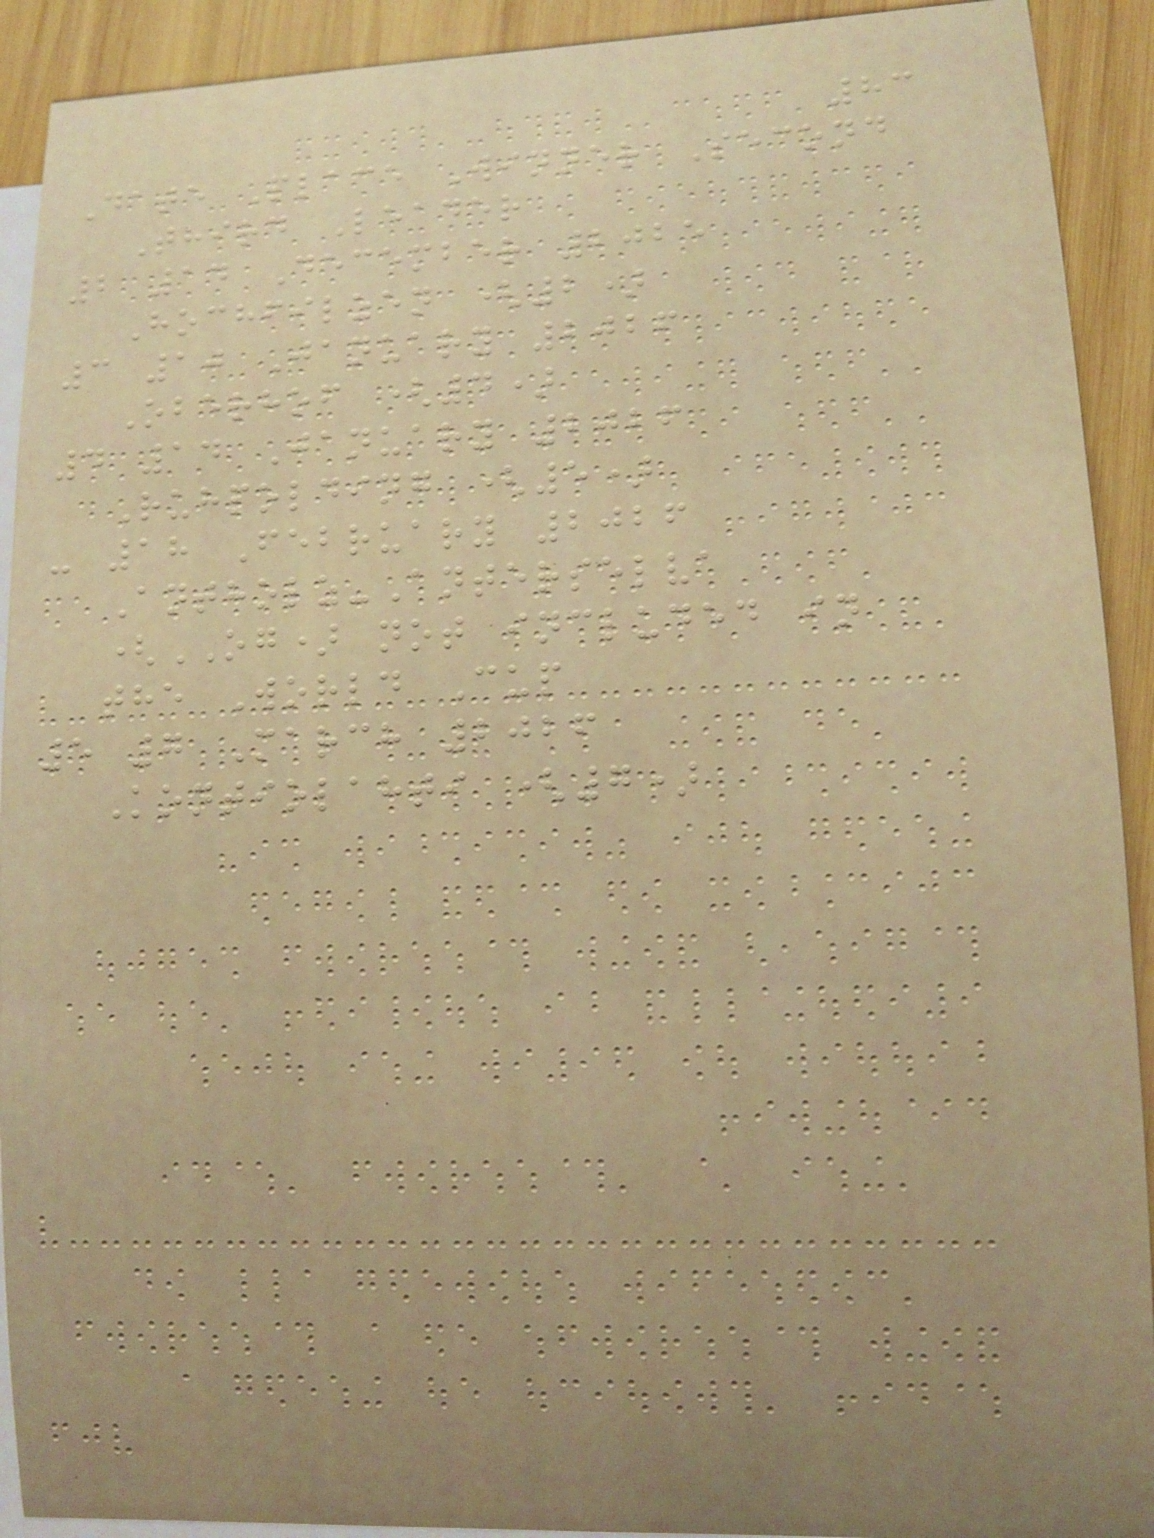83
Date Place Winner Second
Third Leader
2 14 December 2025
Hochfilzen (2)
3 10 January 2026
Oberhof (4)
4 14 January 2026
Ruhpolding (5)
- 18 February 2026
Antholz-Anterselva
(OG) not included in
the World Cup
5 7 March 2026
Kontiolahti (7)
